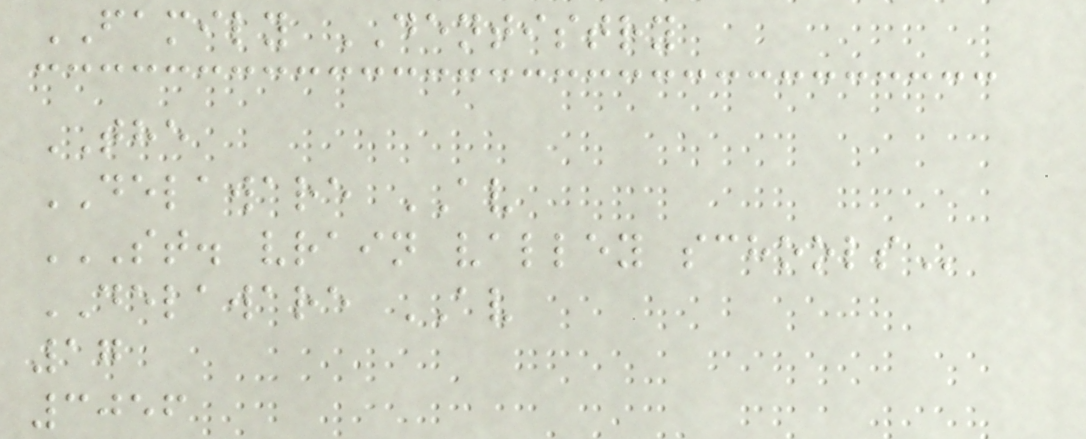FAMILY DENTISTRY
THE
DELAWARE AV
ST. VRAIN VALLEY SCHOOLS
DELAWARE AV
17
3056
